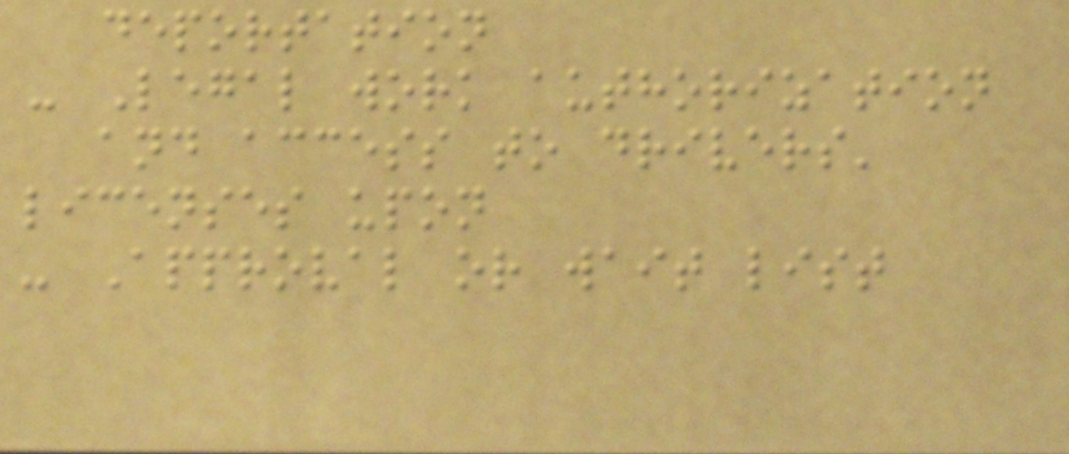deportation
- Legal work authorization
and access to drivers'
licenses upon
- Approval or wait list
